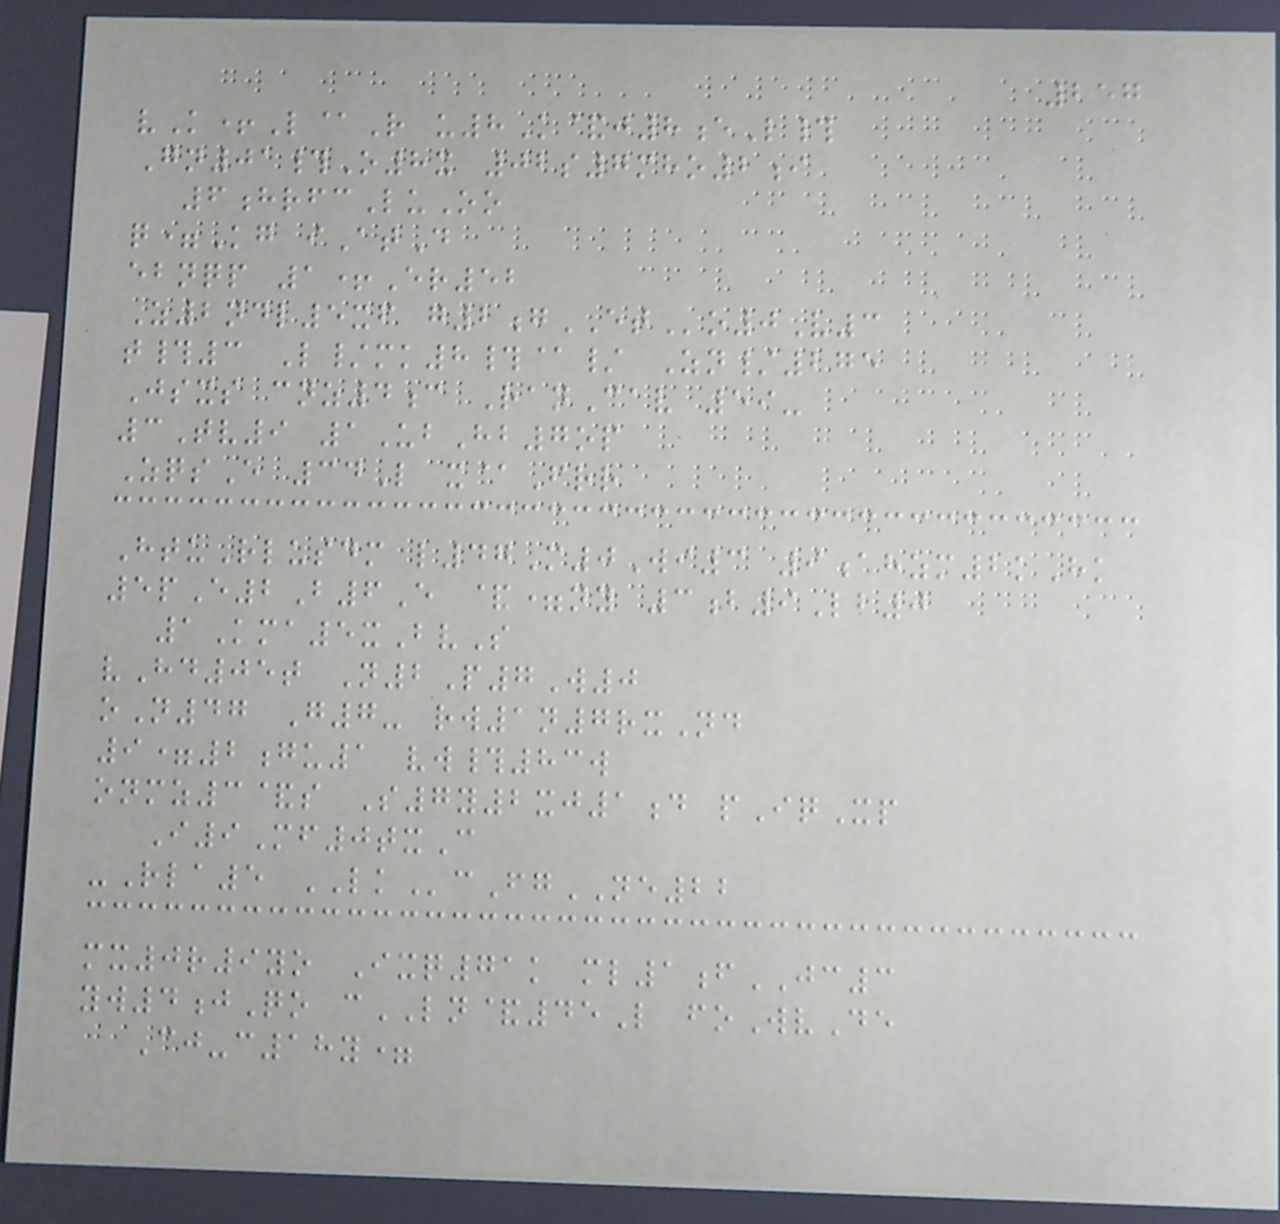257
vK+L@R u8K&j8eL#
Gn01#O8x 02s7mho2i
6hrfcLuOo
q=Kg iAtD
ebnqp 1+Er52
Z2ndl5xf g2gETo0V3
t#3 L/mk8#@/ Zn/275
Jsxs cnz4c RanCav 59-
3Tv9 1UbHb7op
ZqsE 34L x@Frr
HtuRlusdm l47M0Wi3 9ahzm2kHk
5pE2B6E &=ny 3b9Lb0
1Kma5xBvS
vHd05t N2P7W0
oN47 G7- rw1n7rxNd
9=2gu1 vw#83w
onmz3&s S7y2xj1d pIqXp
I9Mf0txC
-Rla5 LKcFgNE22
mx0r9yo Ixq71k ml1fJC3
yw4jQo cLN&45L foWvDe
Cj-c18y=
